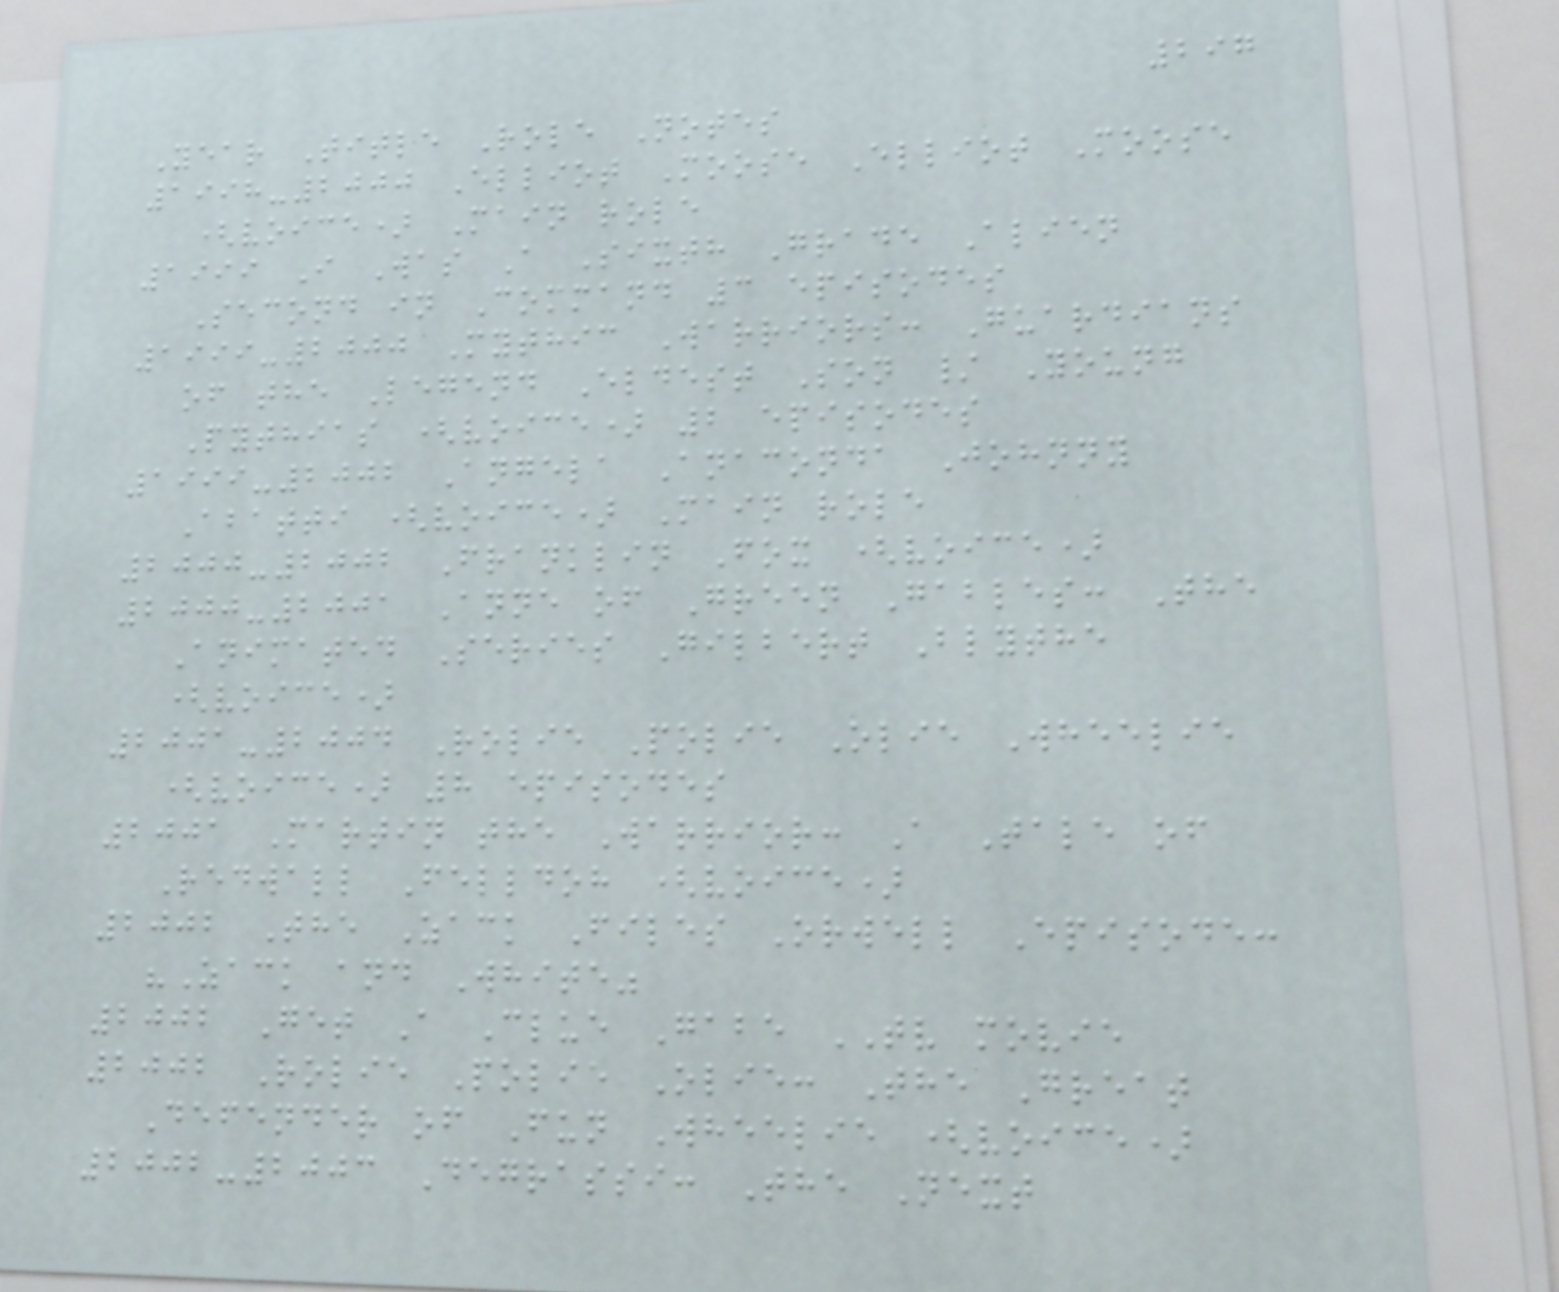297
Year Title Role Notes
1998-2000 Elliot Moose Elliot Moose
(voice) Main role
1999 I Was A Sixth Grade Alien
Second in Command 3 episodes
1999-2000 Mythic Warriors: Guardians
of the Legend Eldest Son / Young
Pythias (voice) 2 episodes
1999-2002 Angela Anaconda Johnny
Abatti (voice) Main role
2000-2002 Franklin Fox (voice)
2000-2001 Anne of Green Gables: The
Animated Series Gilbert Blythe
(voice)
2001-2004 Rolie Polie Olie Wheelie
(voice) 8 episodes
2001 Martin the Warrior: A Tale of
Redwall Felldoh (voice)
2002 The Zack Files Orwell Episode:
"Zack and White"
2002 Get A Clue Gabe TV movie
2002 Rolie Polie Olie: The Great
Defender of Fun Wheelie (voice)
2002-2003 Degrassi: The Next
